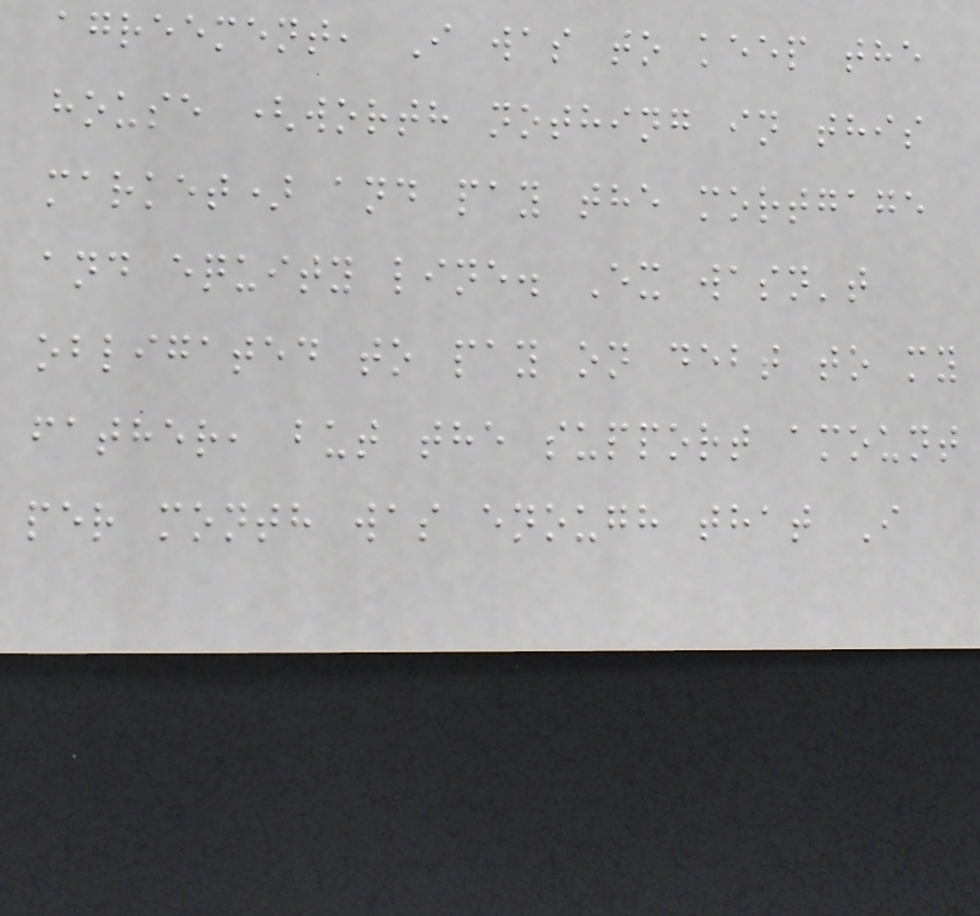agreement, I was to keep the
house (worth nothing in this
market) and pay the mortgage
and equity line. Ex wasn't
obligated to pay on debt to my
father, but the support amount
per month was enough that I
